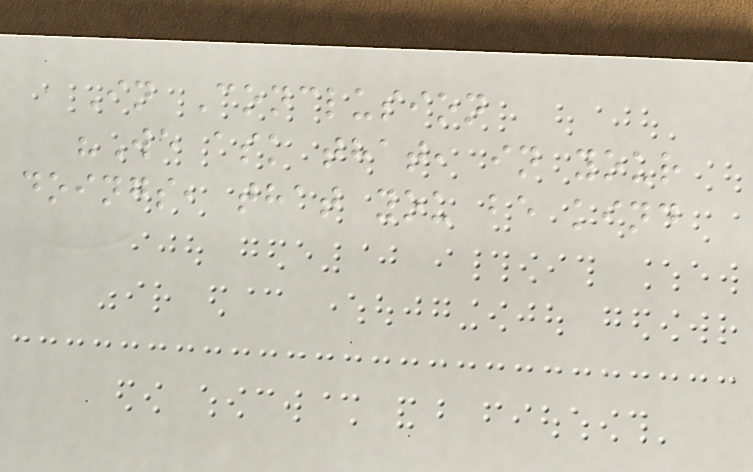In Conclusion
"We ask that, in your
doings, that you be kind
